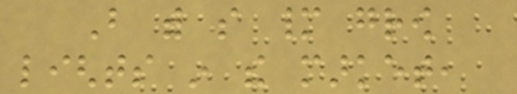But with so many grow
lights in the market,
